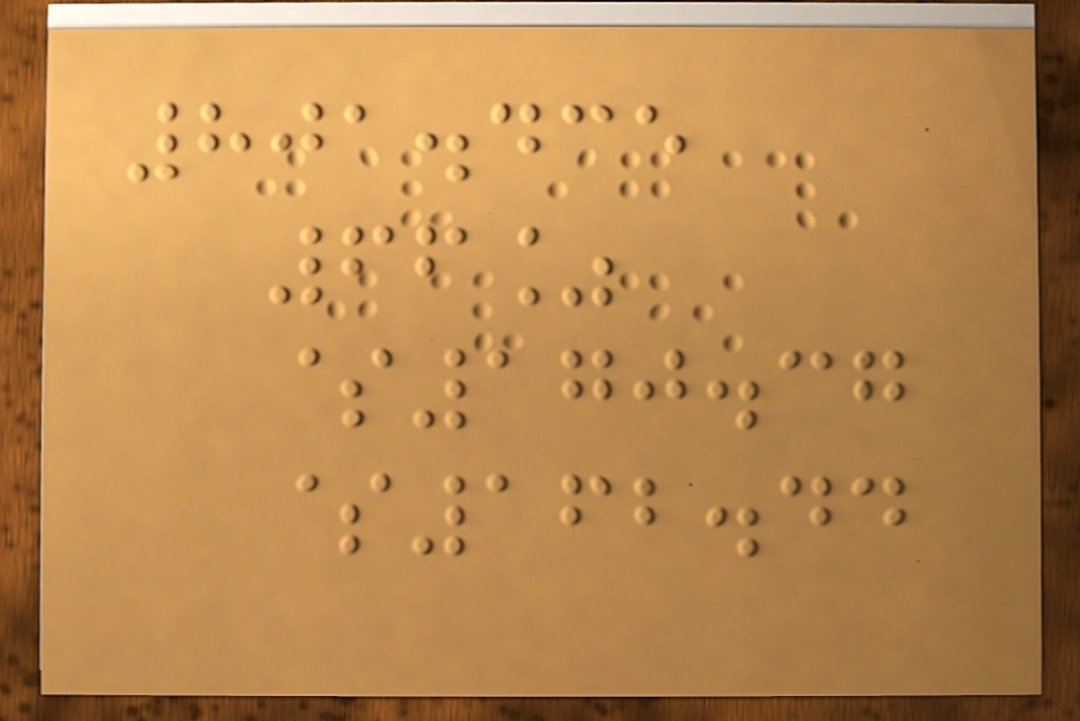801.435
66%
$170.37
$162.44
